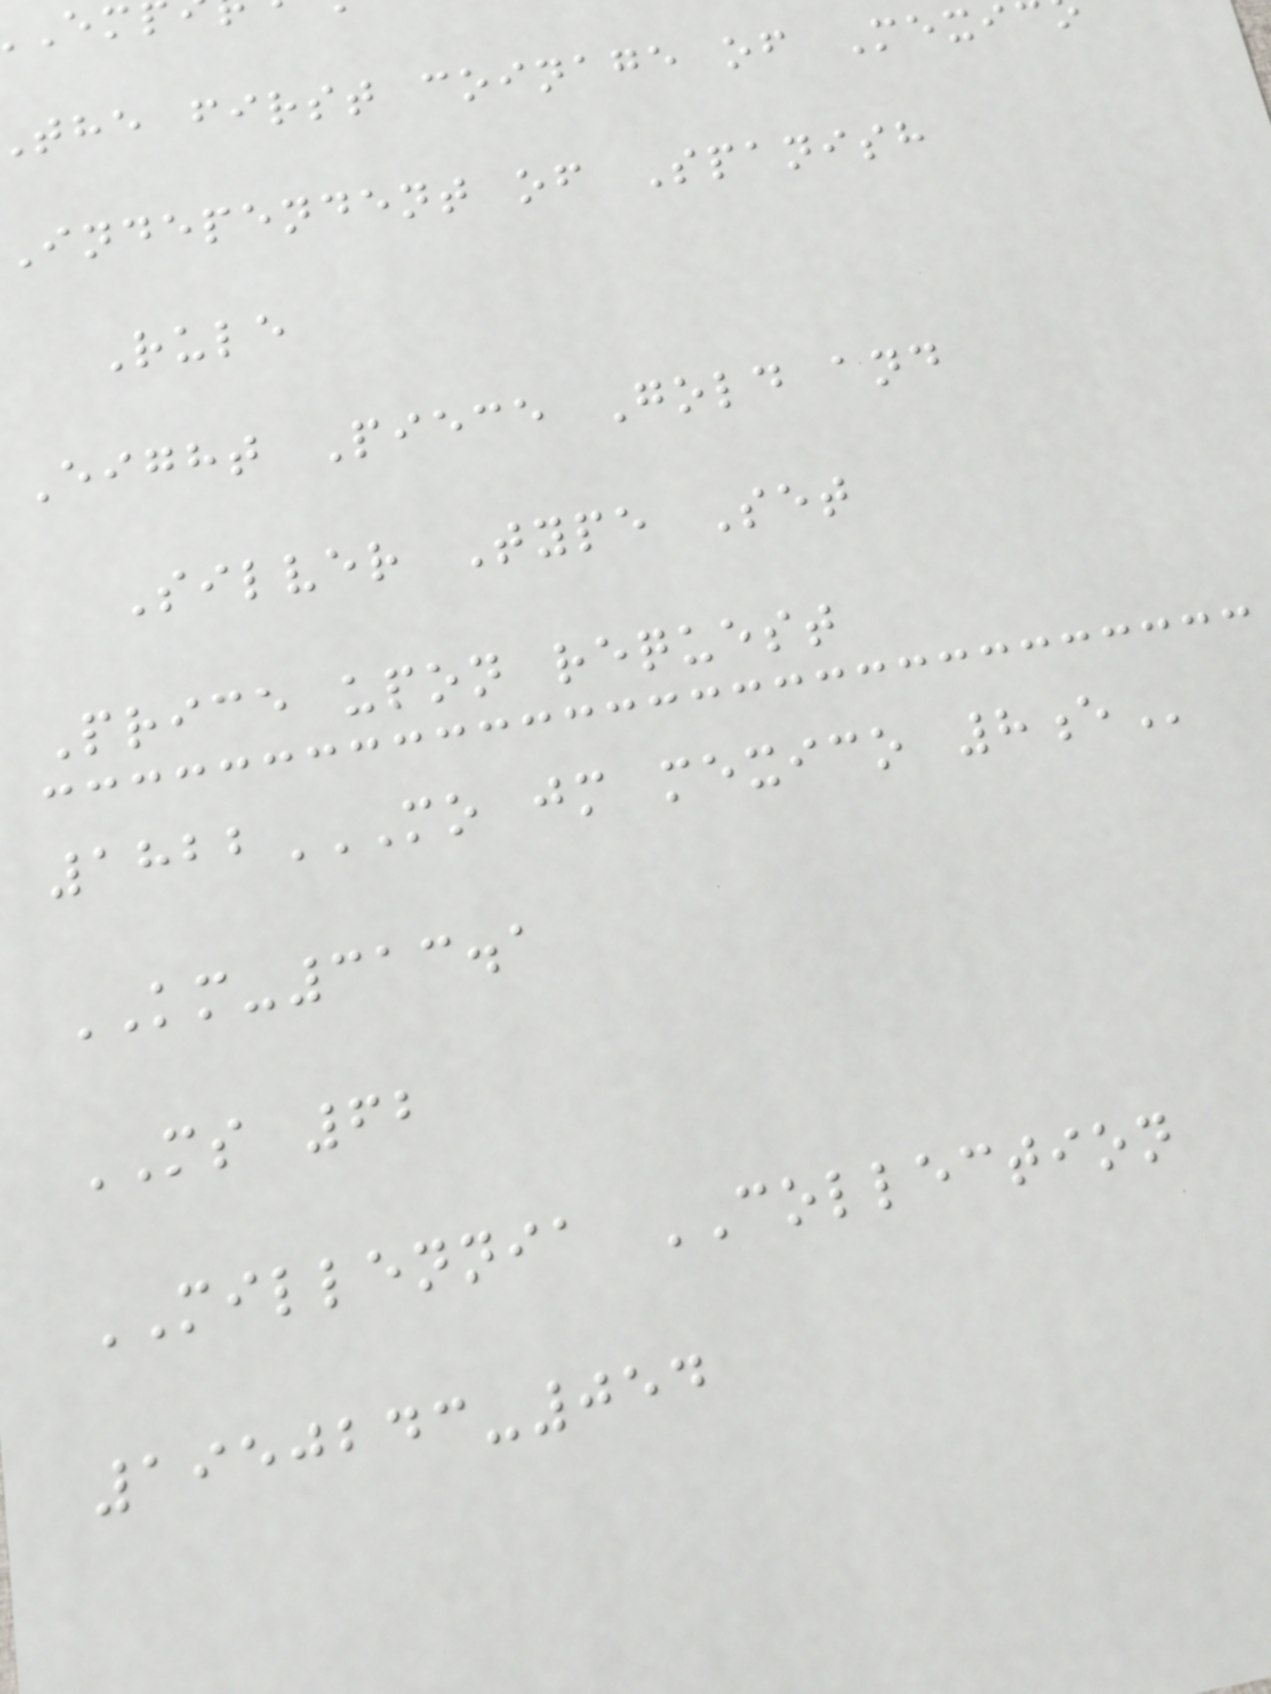the first coinage of Mexi
Independent of Spanish
Rule
Eight Piece Gold and
Silver Type Set
Price upon request
1822MO JM MEXICO 8E
KM-313.1
MS 62
MILLENNIA COLLECTION
1950243-054
